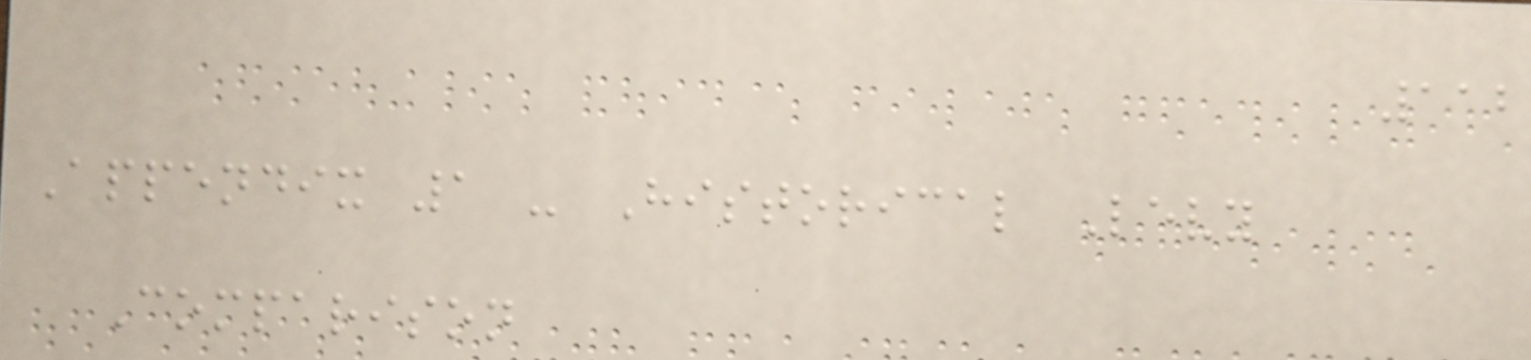112
Appendix 1 - Historical Levy
Comparison
